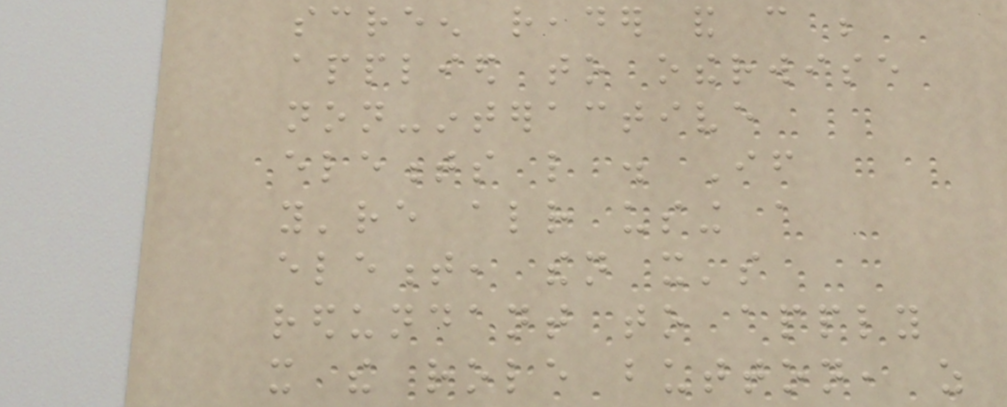screen reader and can be
applied to otherwise
non-interactive
elements like . If
you're already using a
element, then it's
redundant to apply
it the role button, as
